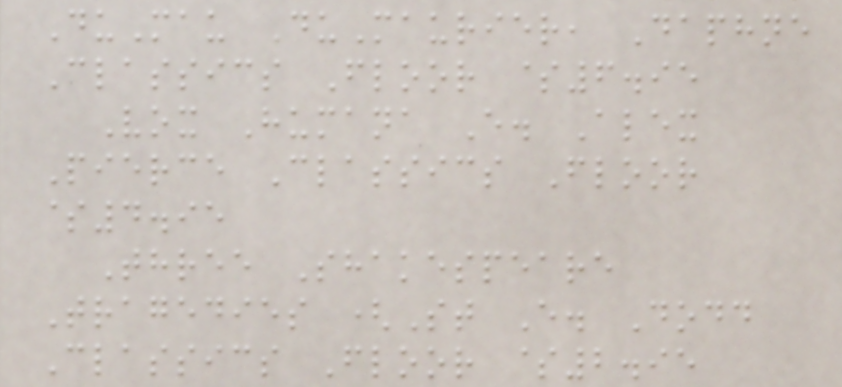DuMau DuMaurier, Daphne
Classics Floor $6.95
Vox Humana E. Alex
Pierce Classics Floor
$4.95
Three Shakespeare
Tragedies (St E. Dodd
Classics Floor $2.95
